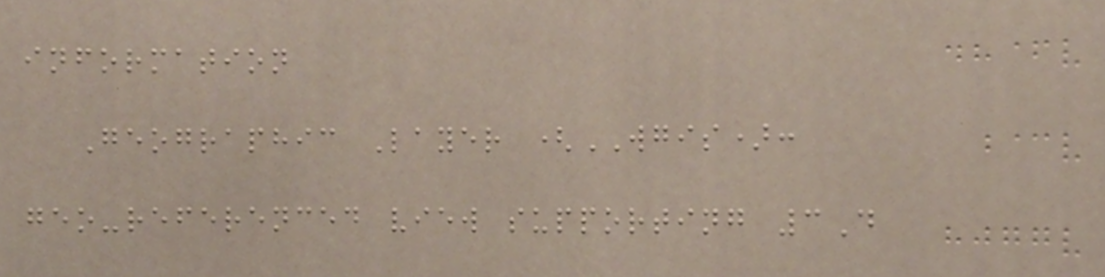information
Geographic Layer (WGIS):
geo-referenced view supporting 3D
